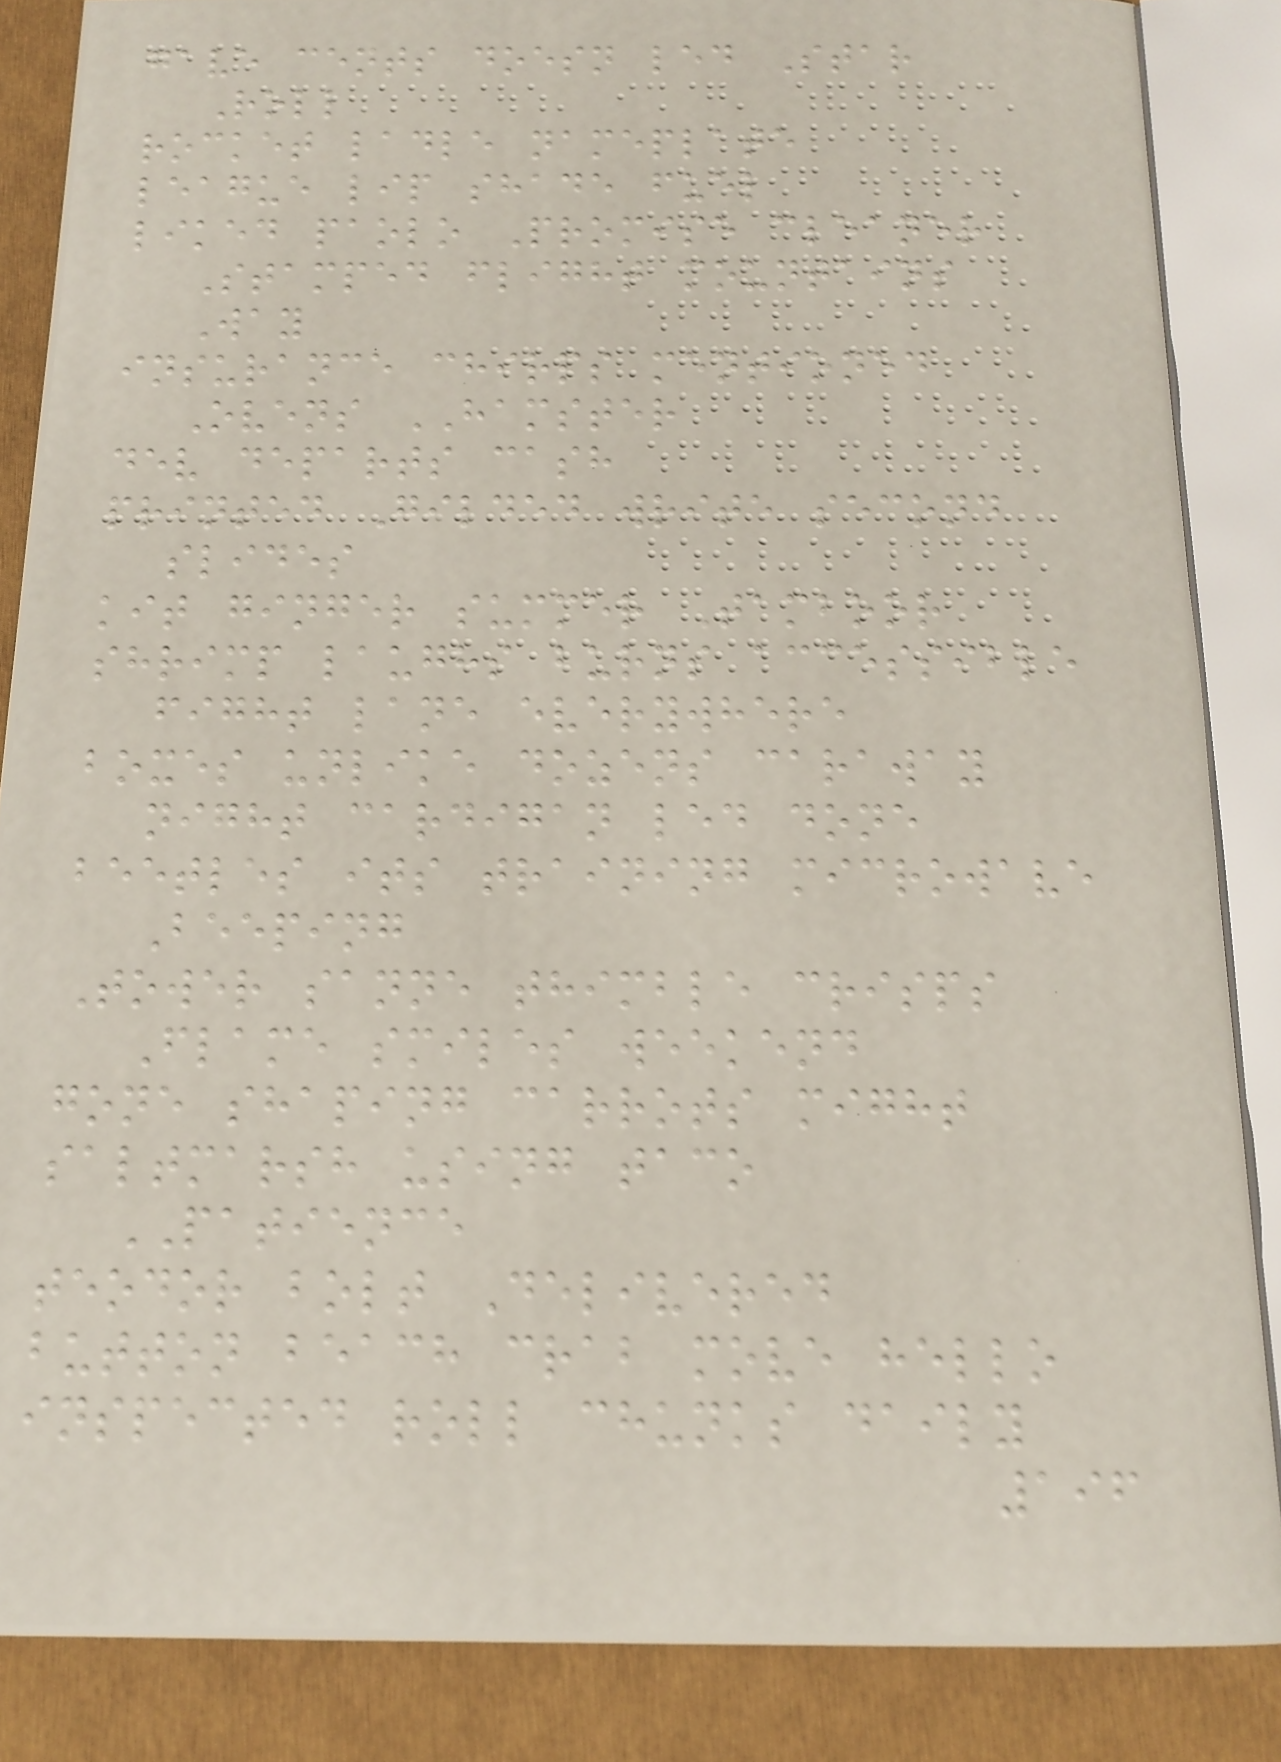gave cents doesn led Star
Roll
rocket ladle nameplate
league lip shade fuel
liked paolo Promise cleaner
Stamped flight mountains
Way
insurance chirps mentioned
Ovens HAMSTER
dev departs cash
printed Gilded write second
slides
kit ginger summer Tamboor
shrimp laughs burns accessible
fight lane everywhere
boxes unlike dozens caraway
night cardigan led done
beetles its training microwave
Beeping
Tower sanne thimble crisps
Flame smiles weekend
gone shaping carrots might
saltmarsh using taco
PATIENCE
teodor bolt Delivered
button beach crab move hello
inspected roll chunks daily
196
